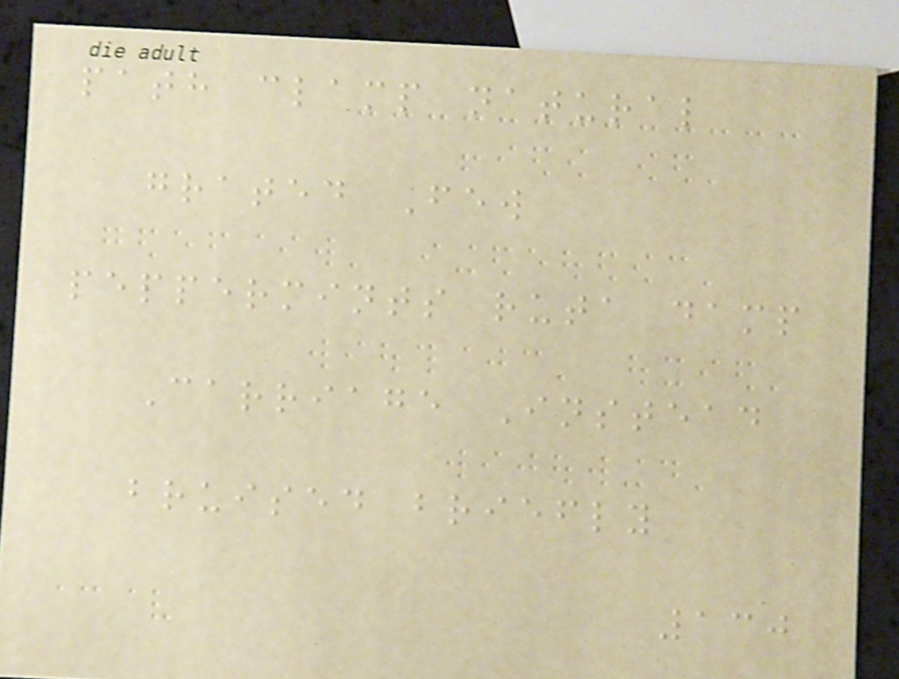path clamp natural
grated Few
peppermints ruta damp
Carriage Instead
bruised briefly
130
